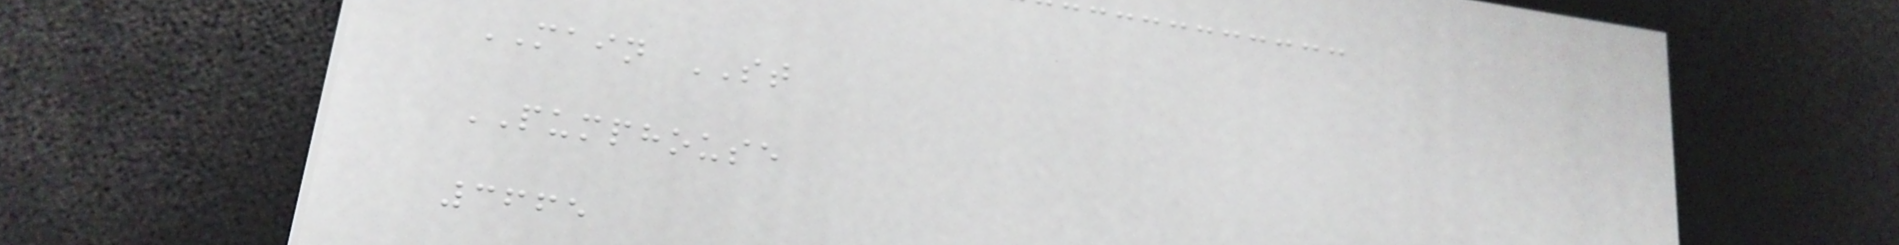MAIN ST
PUMPHOUSE
3665
